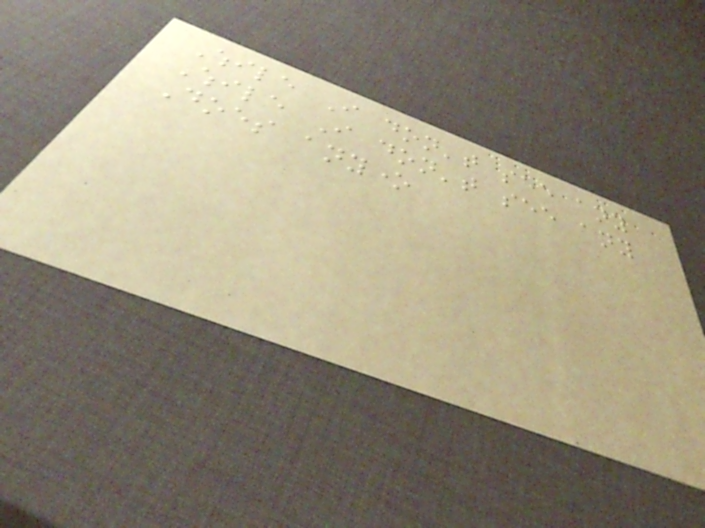While I don't see any
While I don't see any
Does anyone
